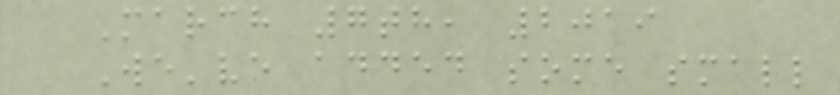March 7th, 2019
We've added some small
